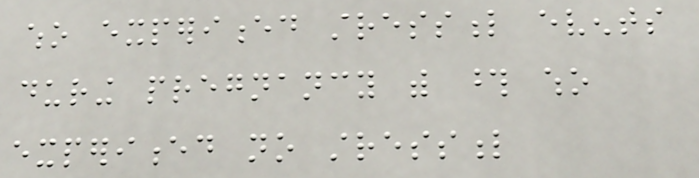who experienced stressful events
during pregnancy with those who
experienced no stressful
